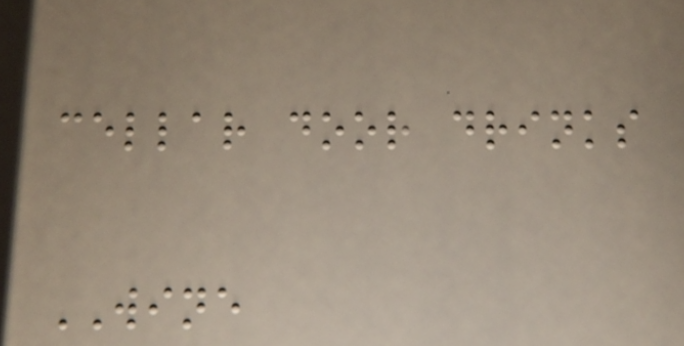cellar door drinks
WINE
